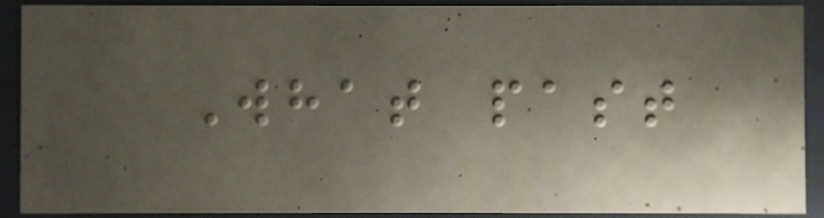What past
